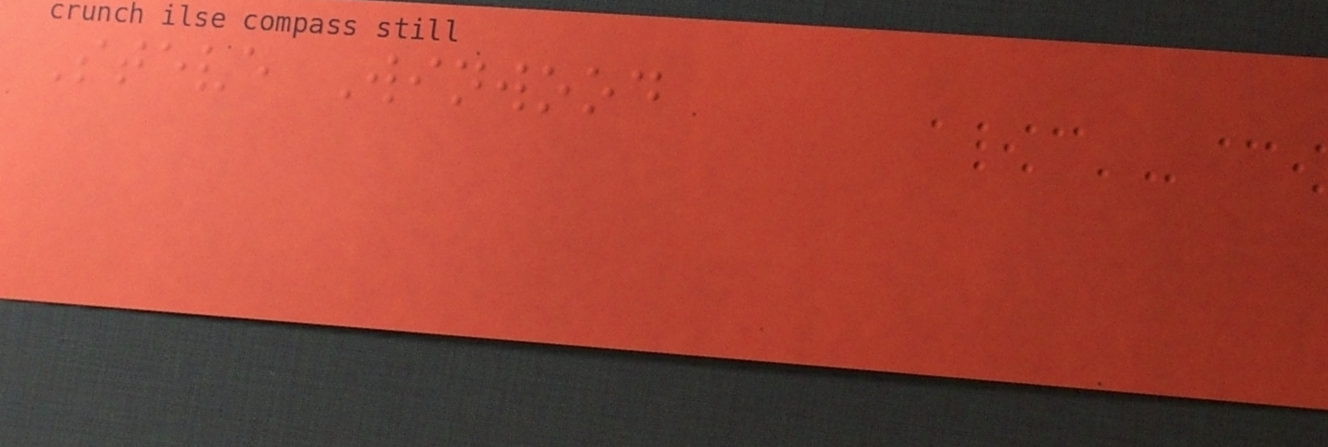Steve Winwood
